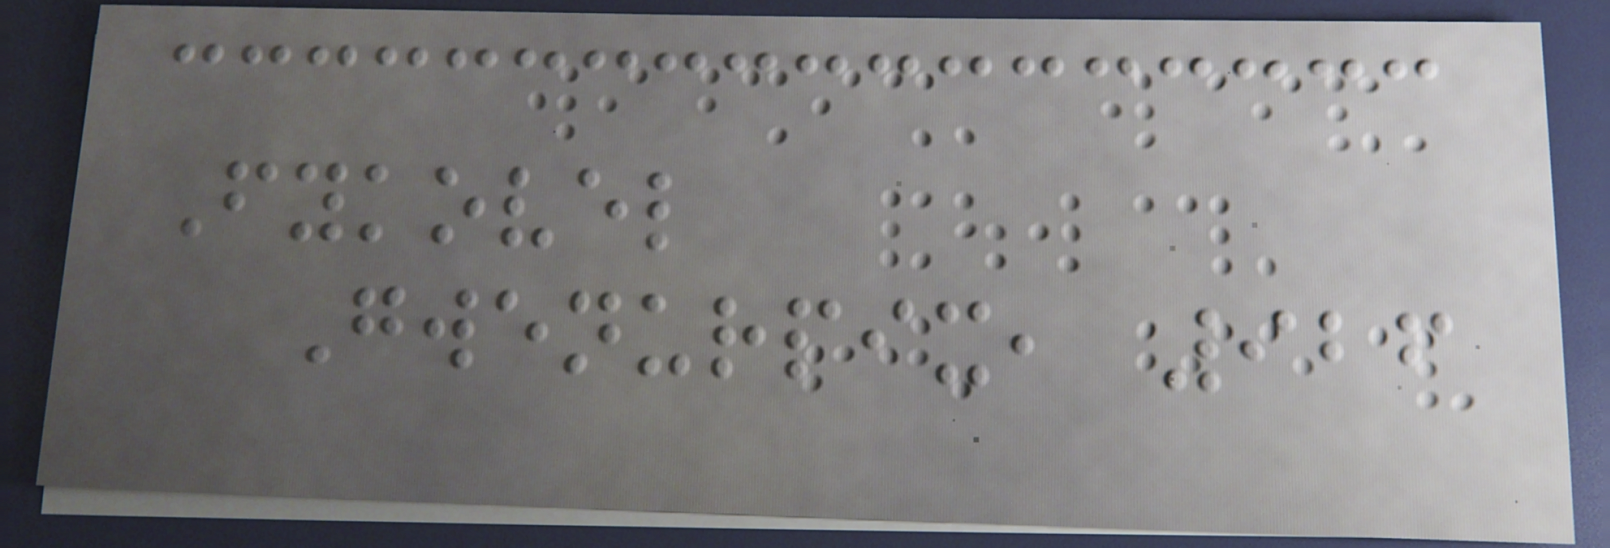Fykovel
Gwenurpix, 926
